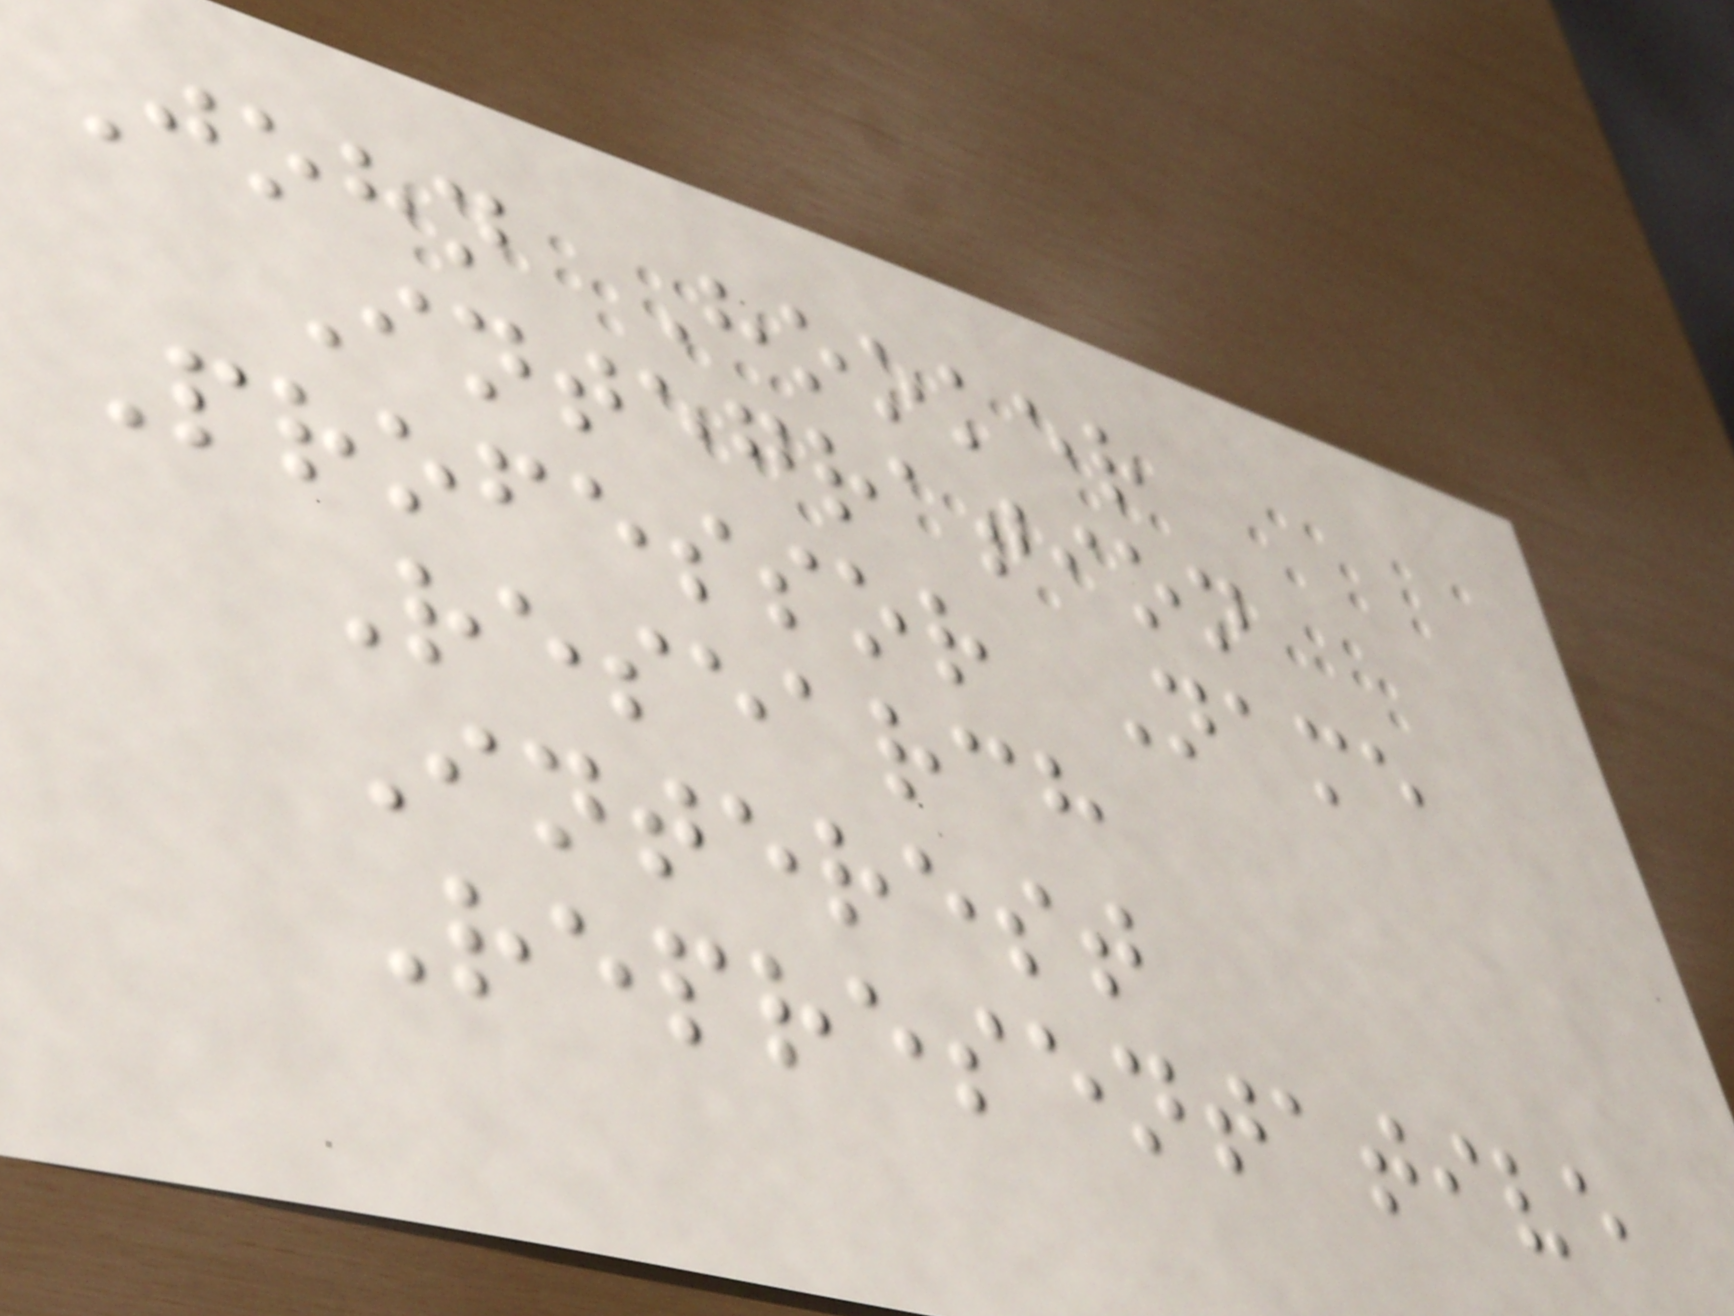John Hooker
Integration
Professor Name
Research
Interest
Representative
